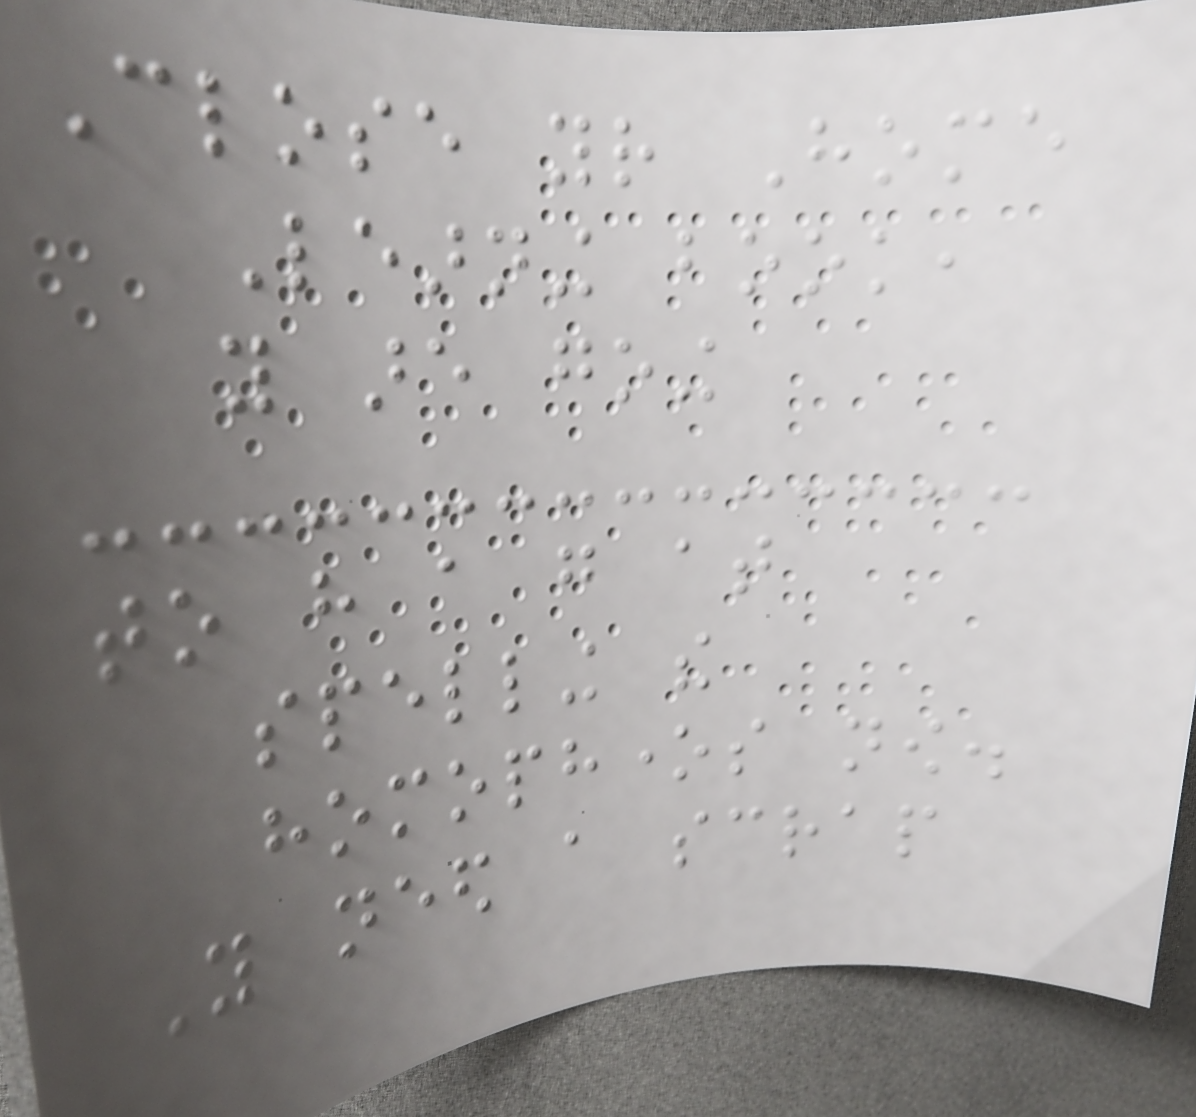Close your Home
Learning book,
you are going
to have a go at
spelling the
homophones now.
You need a scrap
